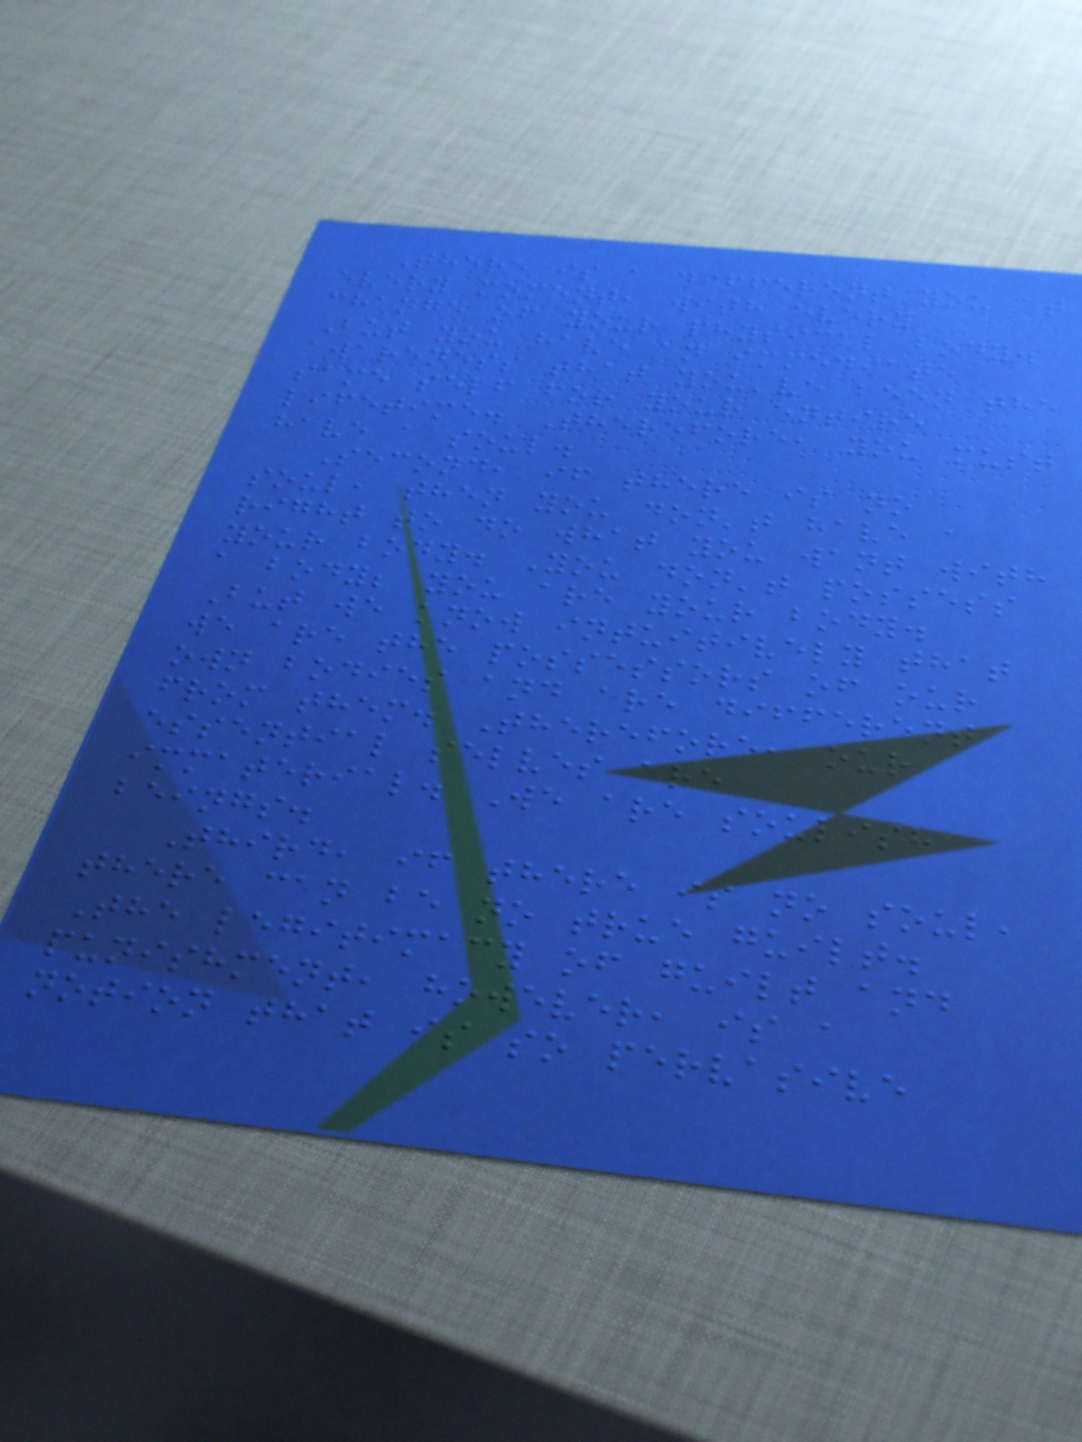There is a different you at
every moment, with every
change of your physical body.
But you have an immediate
awareness that you've been the
same self for your entire
lifetime. Therefore, you must
have a soul.
Second, if there is no
soul, then you don't have a
right to do what you want with
your body. You don't possess
a body; you are your body.
But we know intuitively that
we are the possessors of our
own bodies and are different
from them. Therefore, our
essential selves are
immaterial. We are soulish
beings.
Third, if there is no soul,
there can be no true guilt.
The legitimacy of guilt and
punishment, however, is a
notion that is so pervasive
